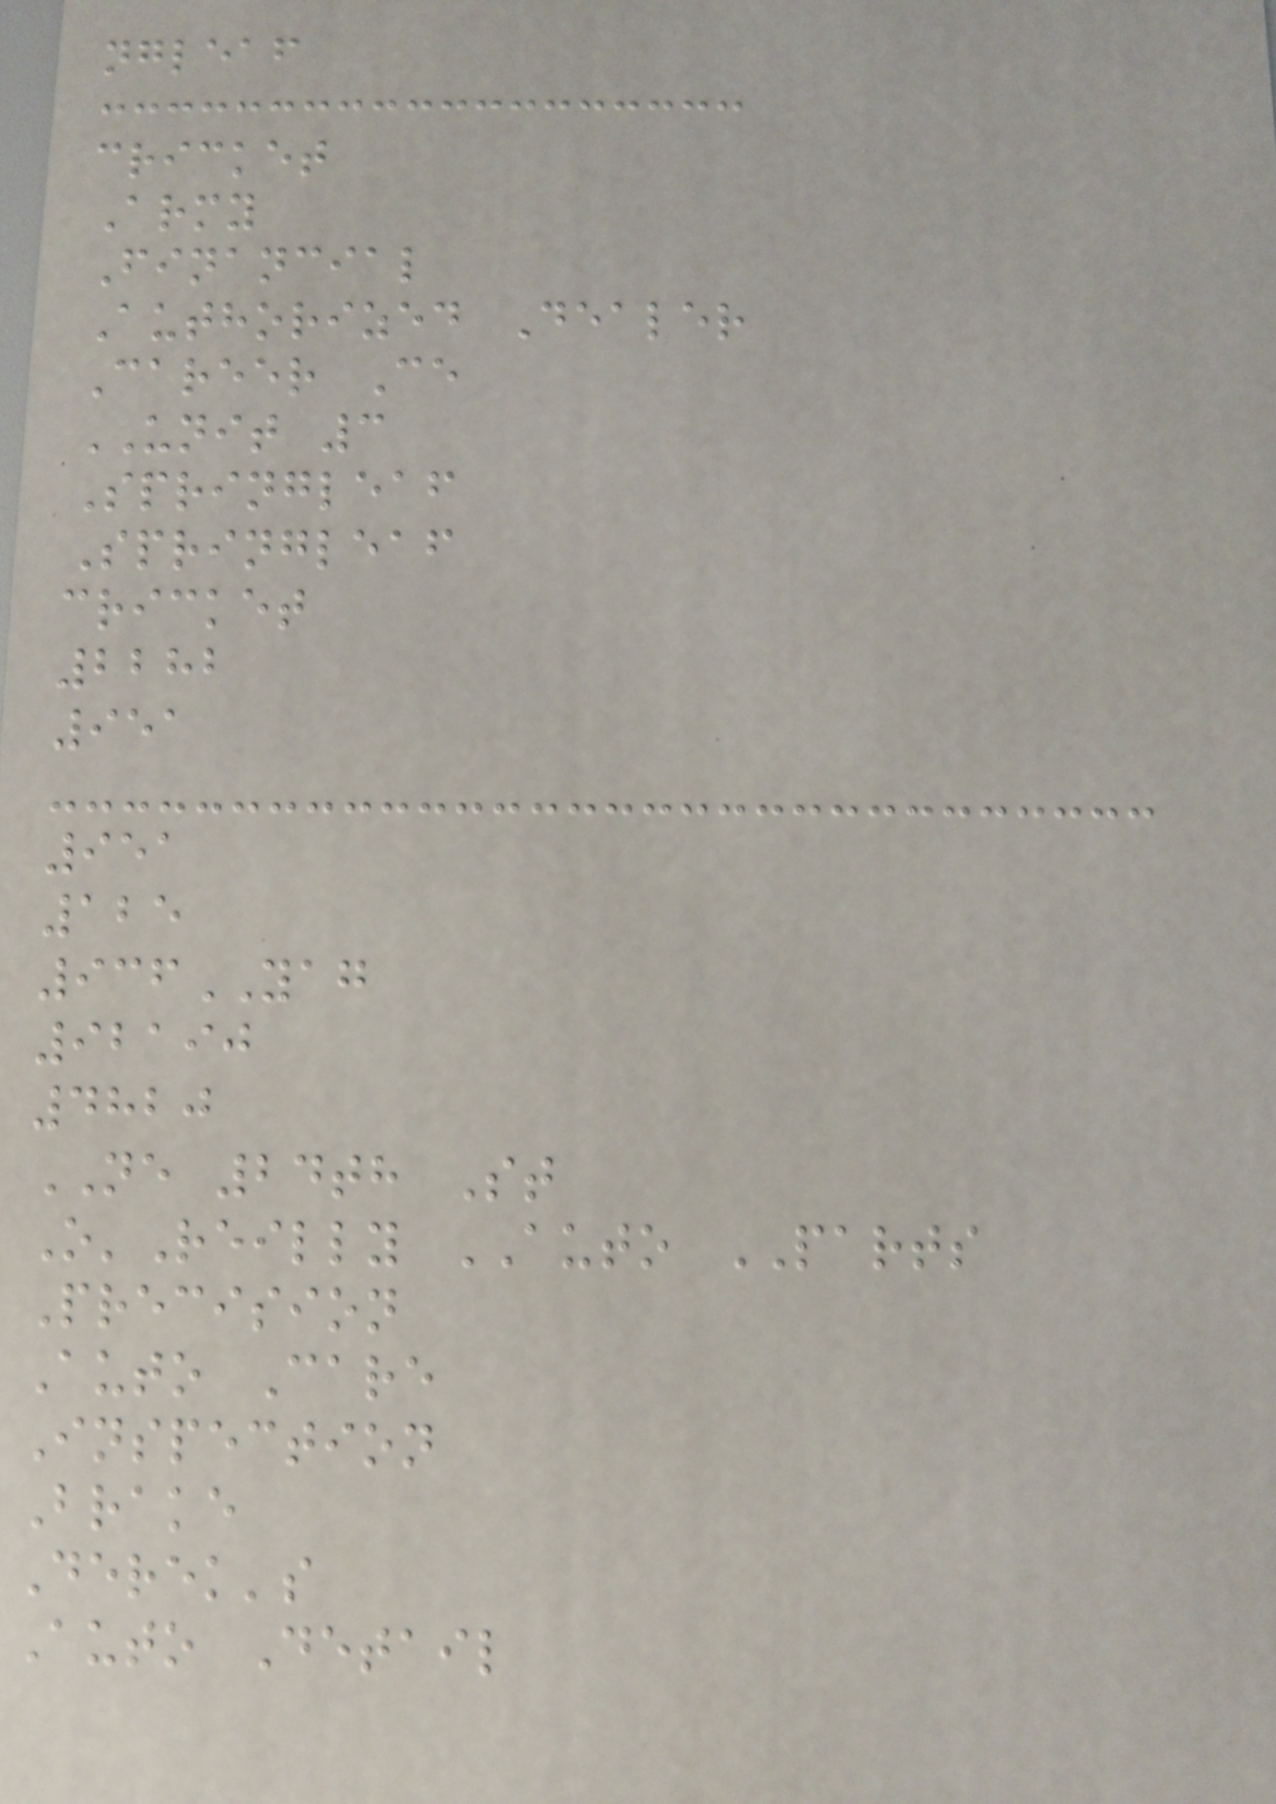ngleaf
cricket
Army
Financial
Authorized Dealer
Career Ce
UNIT 3
Springleaf
Springleaf
cricket
2282
951
951
125
936YAG
92190
4820
NE 24th St
O'Reilly AUTO PARTS
Precision
Auto Care
Inspection
Brake
Derek's
Auto Detail
